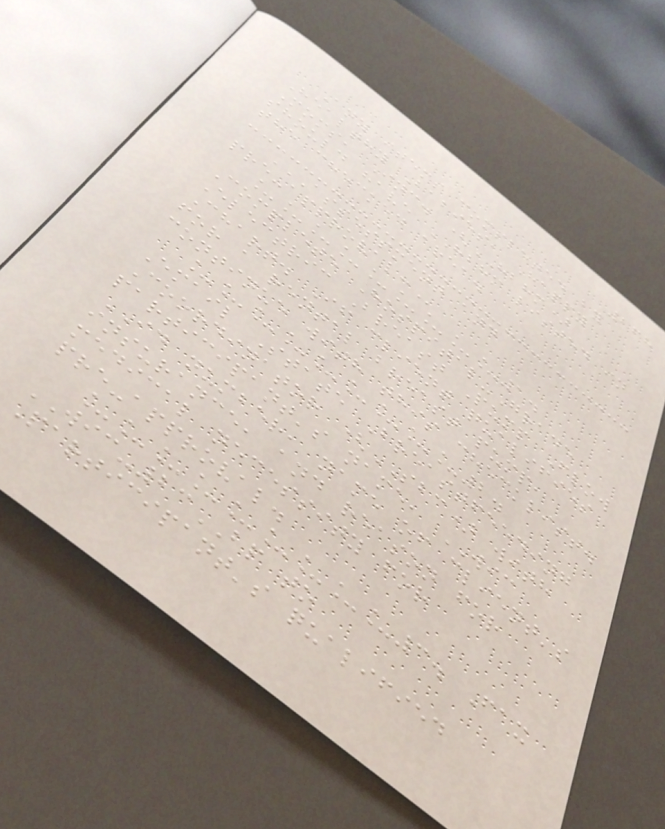268
Any items completed by
Healthy Babies, Happy
Moms, Inc. (HBHM)
should have HBHM listed in
the checked area.
ASSESSMENT AND
PRE-APPROVAL:
_________1.
Complete Hospital-Grade
Electric Breast Pump Flow
Chart. If client qualifies
for a rental breast pump,
continue with this checklist.
_________2.
Email State Breastfeeding
Coordinator (SBC) with
participant's name, WIC
ID number, name of client's
insurance, and reason for
medical necessity for
pre-approval.
_________3. Fax
WIC-23BP to
Participant's qualified
